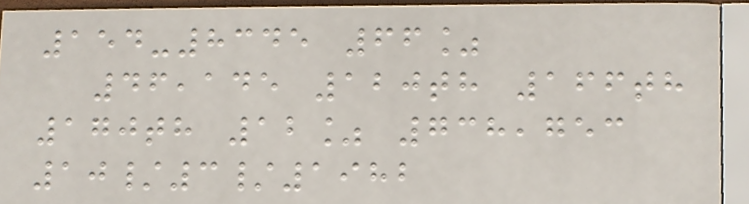154-8345 66%
46,145 120th 166th
170th 12% 738,753
10/3/1982
